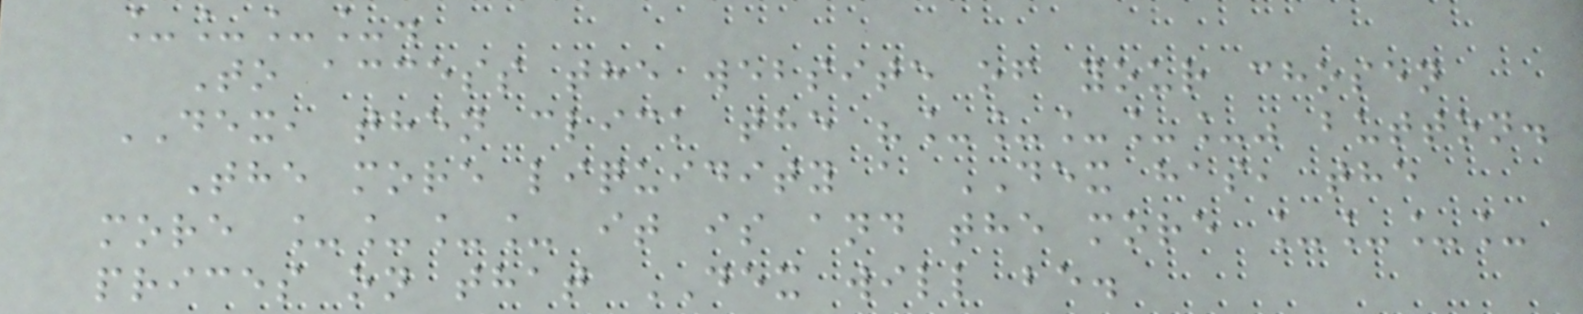____.
To access the website of your chosen
DEX, then click the "_____" button.
The more liquidity a DEX has, the
more ____ it is and the more ____
prices on that DEX will be.
